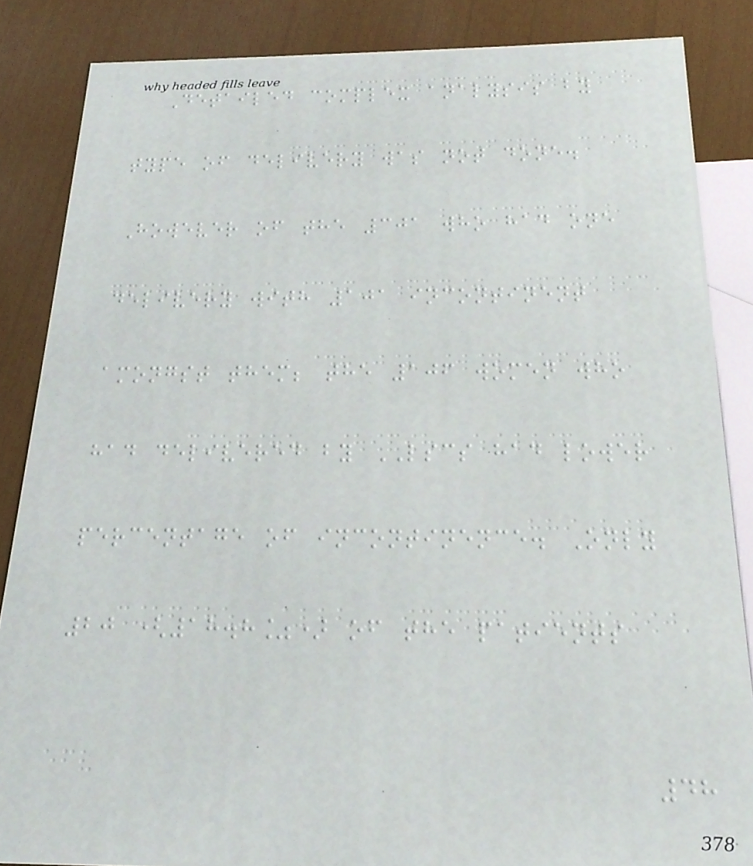Detailed complex analysis by
type of delivery was not done.
However of the 301 who had one
delivery with 101 incontinent
amongst them; the 106 women who
had delivered by LSCS had lower
percentage of incontinence. Only
20 (18.8%) of the patients
48
